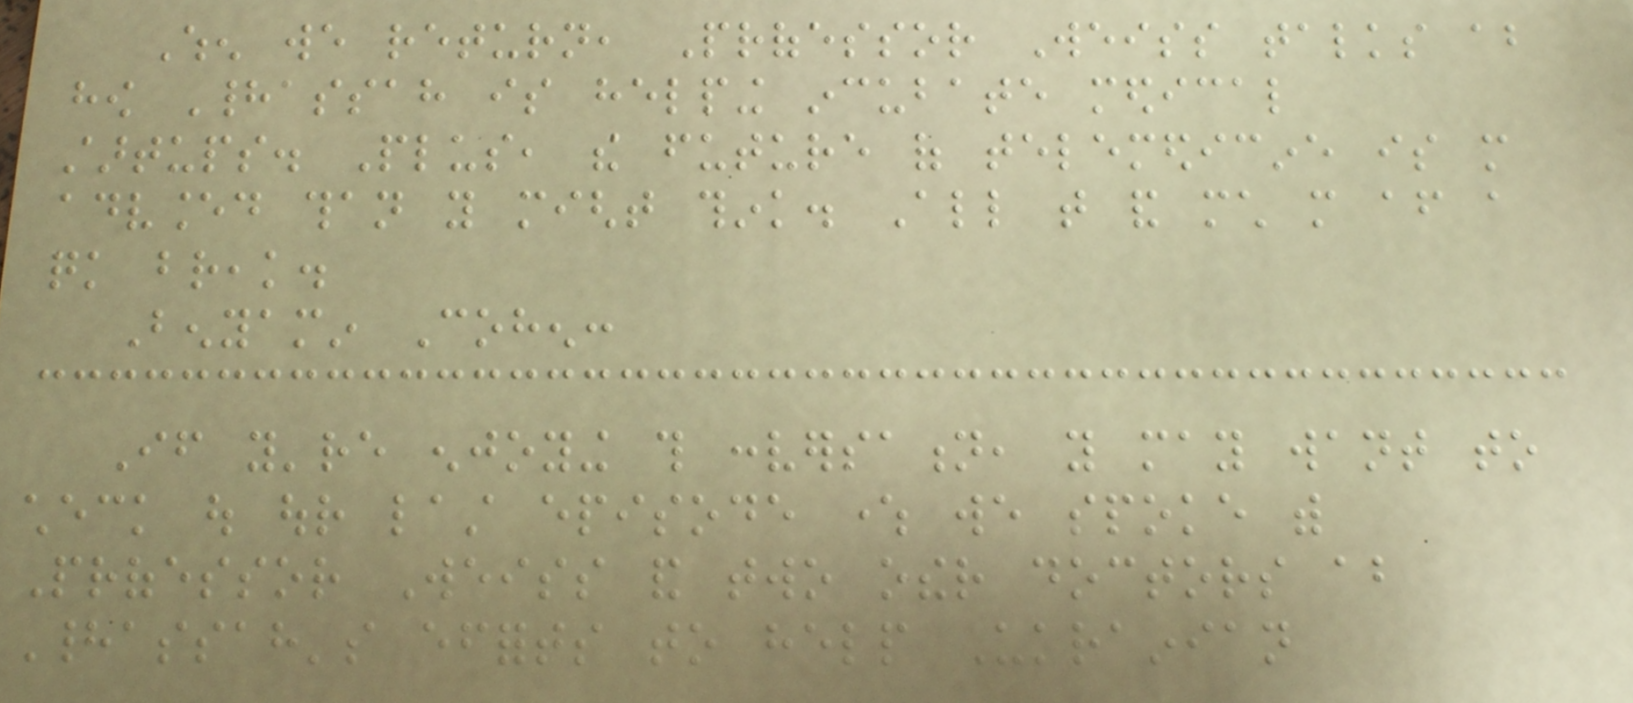When we return, Professor Weiss talks about
how Hadassah is helping incubate medical
startups. Plus, the future of telemedicine is more
advanced than you might think. All that and much more after a
quick break.
Benyamin Cohen:
If you're enjoying this conversation, you may want to
check out our last episode where we spoke with
Professor Weiss and two other doctors about
Hadassah's efforts to help Ukrainian
